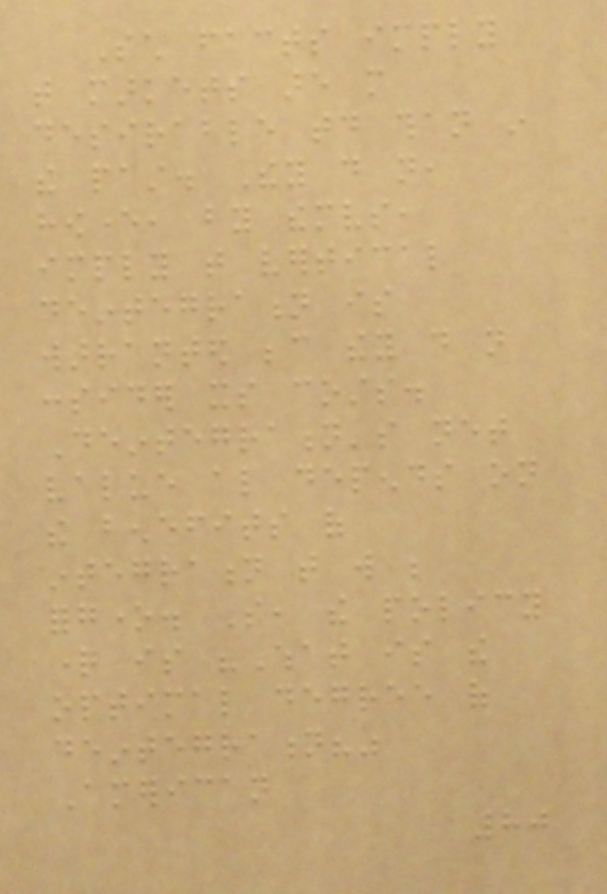Such facts imply
that markets are more
desirable today than in
the past. They do not,
however, by themselves,
imply that vertical
deintegration is
warranted because they do not
consider its costs.
Deintegration's net
value also depends on
the benefits of
integration that will be
forgone. So, the policy
question is "What is the
optimal degree of
deintegration?"
American
80
